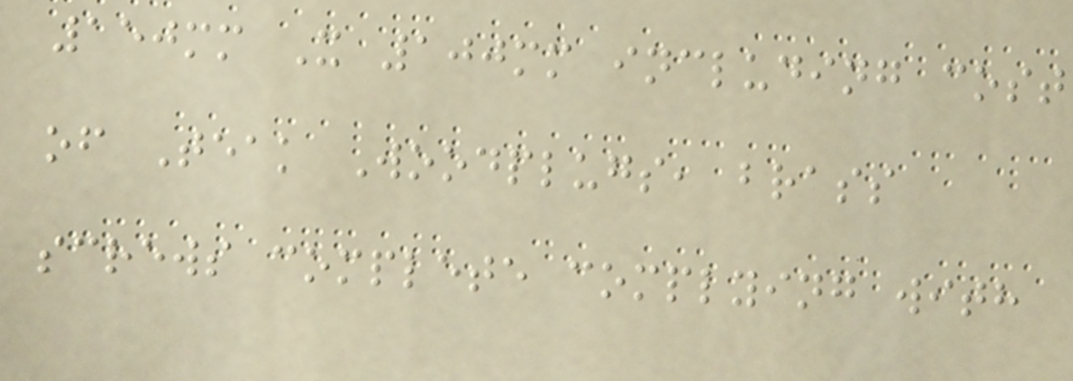150mm X 100mm including cost
of Teak Woodplugs, brass
screws complete complying with
